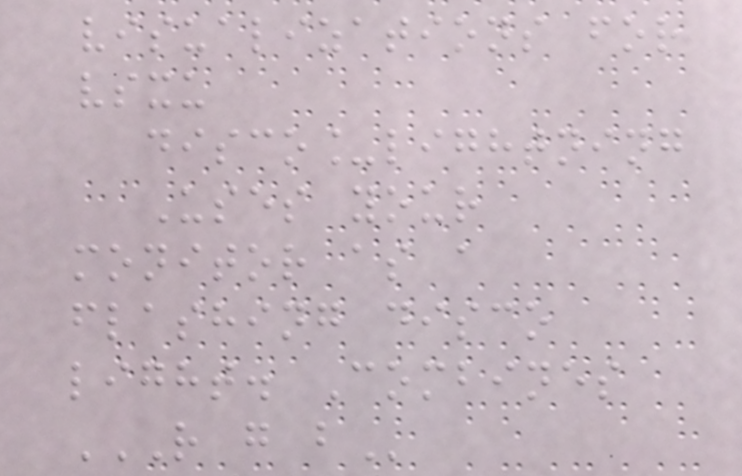visualizations for
vsxu
disco_lightning
Uses your
monitor as a
flashing disco
light. Combines
R G B
